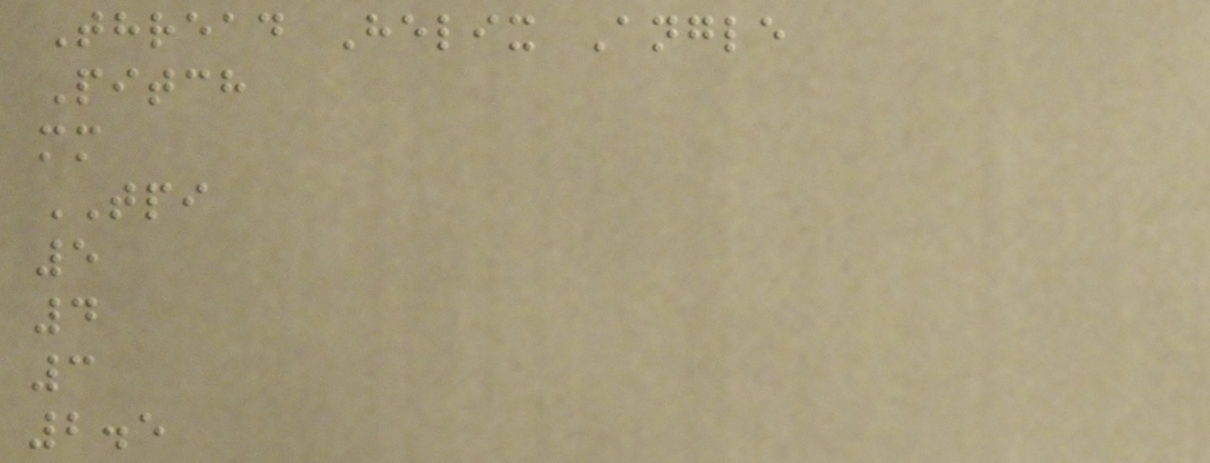Thread Helix Angle
Pitch
mm
TPI
5
4
3
2.5
